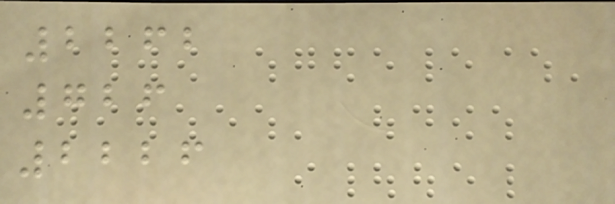2262
726
2226
